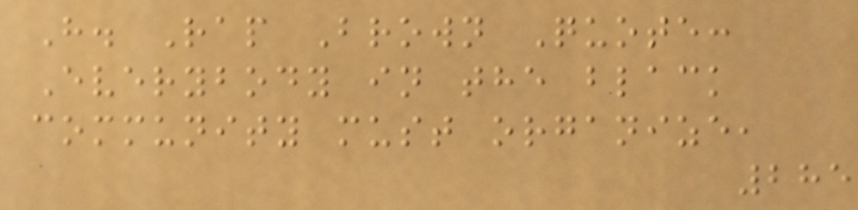H. Rap Brown Quote:
Everybody in the black
community must organize,
285
